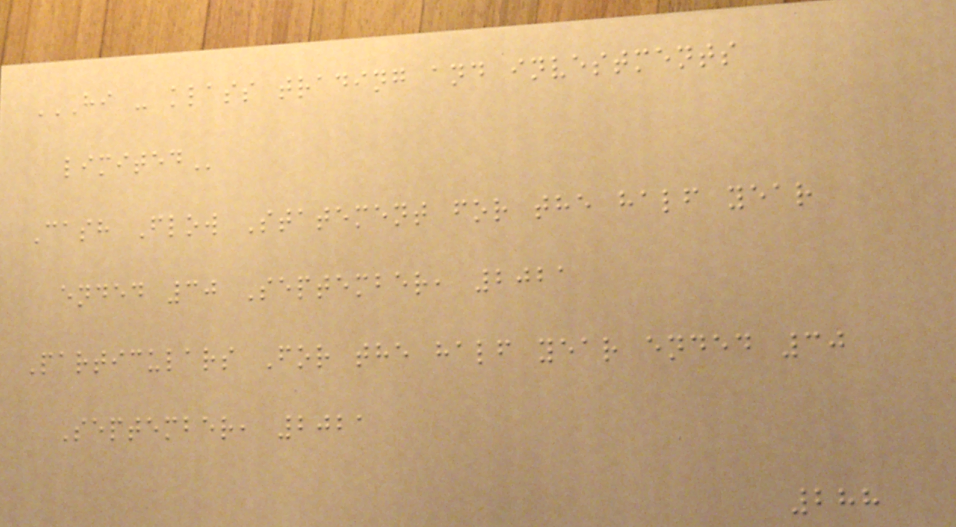HI - KLASS TRADING AND INVESTMENTS
LIMITED
Cash Flow Statement for the half year
ended 30 September, 2021
Particulars For the half year ended 30
September, 2021
288
